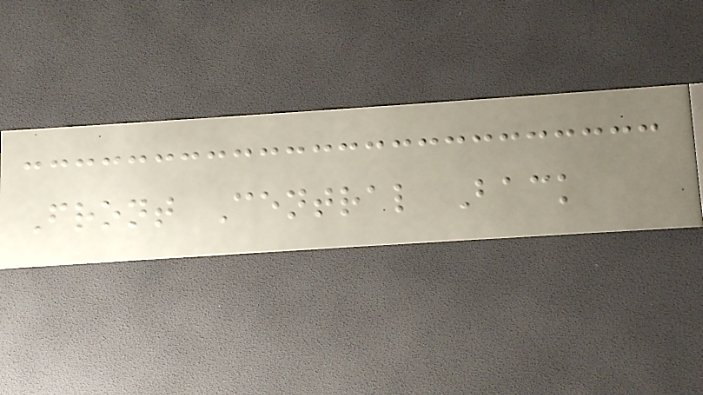Front Central Back
